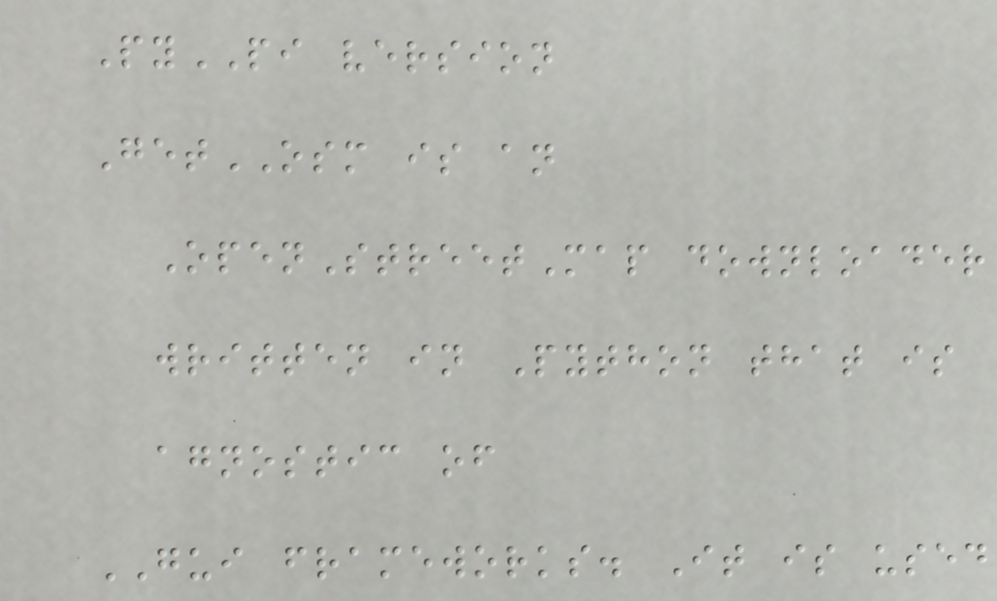PyPI version
GetOSM is an
OpenStreetMap downloader
written in Python that is
agnostic of
GUI frameworks. It is used
